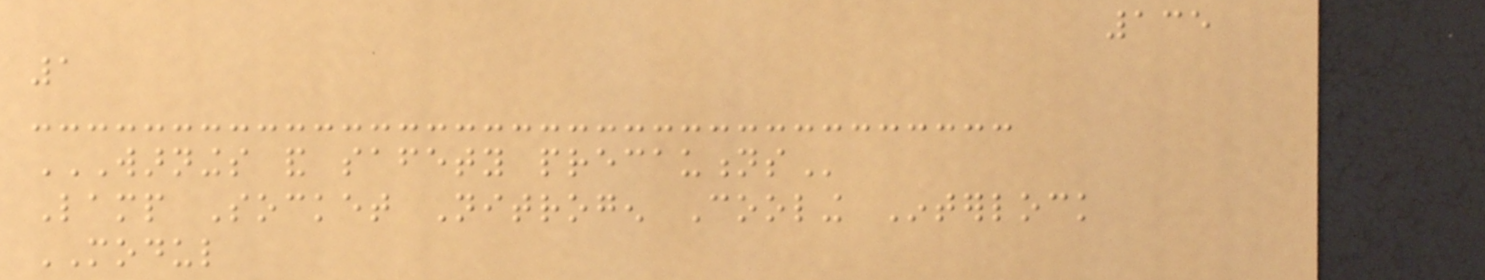135
1
WARNINGS AND SAFETY PRECAUTIONS
Lamp Socket Nitrogen Cooling Interlock
MODUL
